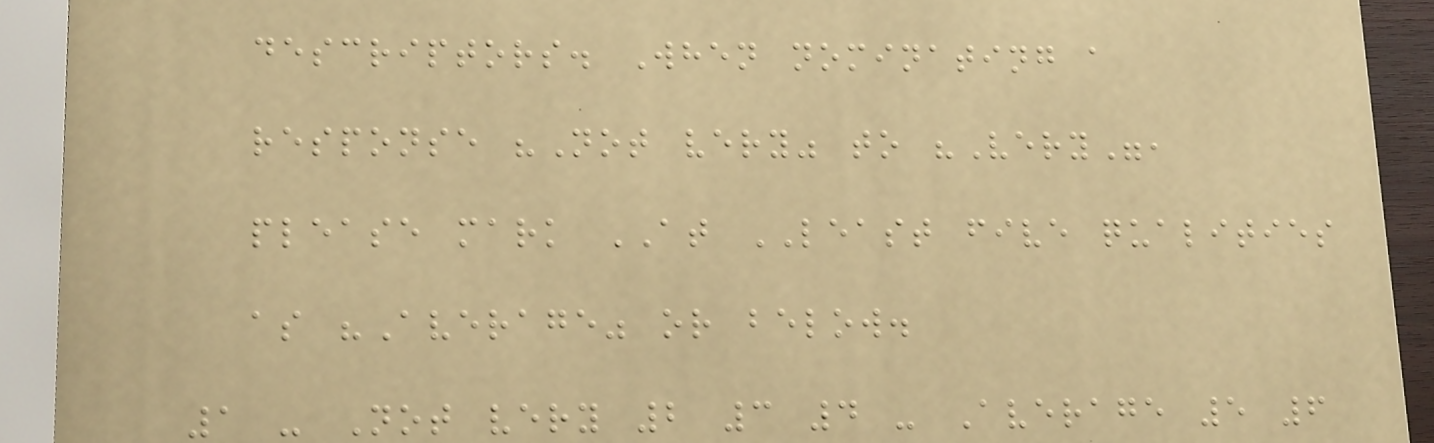descriptors. When nominating a
response "Not very" to "Very",
please mark AT LEAST five qualities
as "Average" or below.
1 - Not very 2 3 4 - Average 5 6
